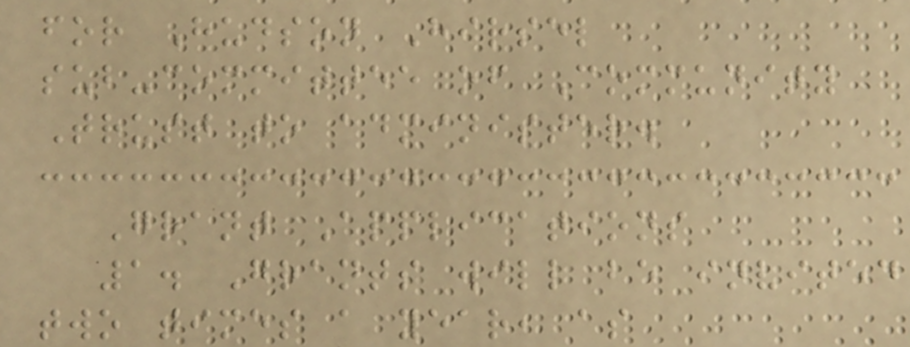for Hudson Hirsel
sub-committee of Community
Trust to administer.
Grant Applications
1. Grants will be invited
two times a year, as
